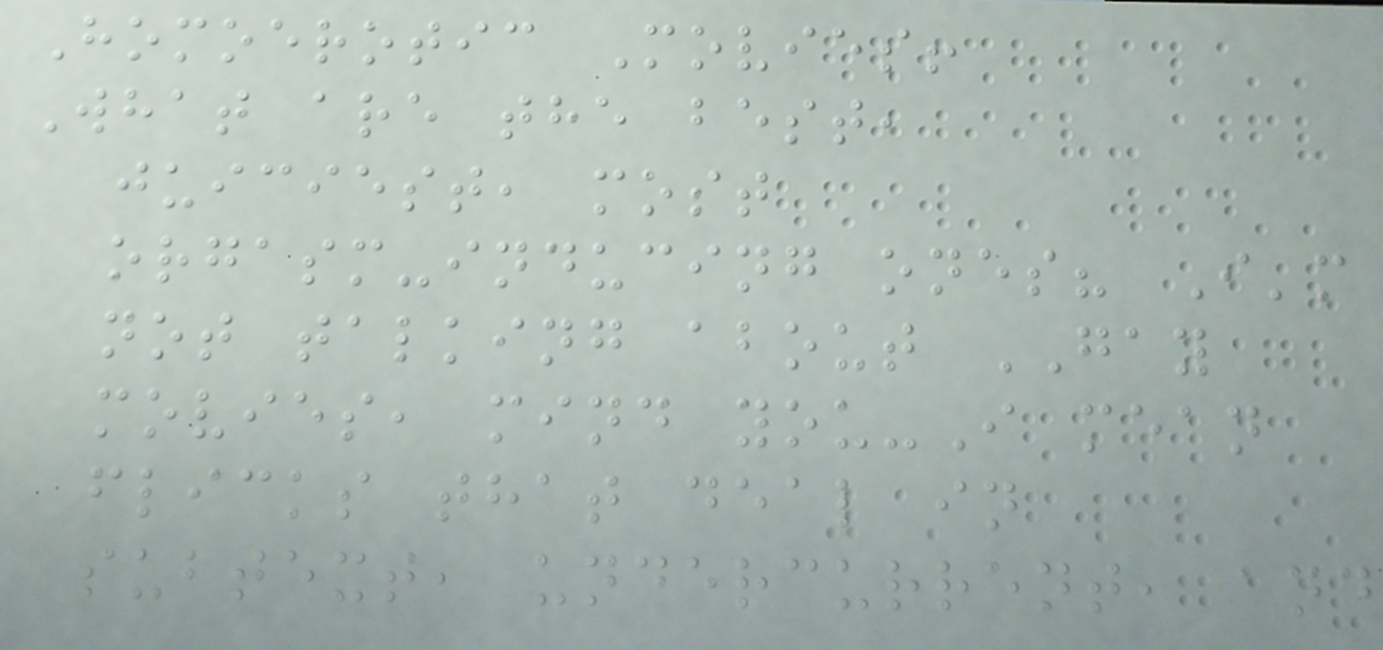Homoerotic Movies!
What are the best,
juiciest, most
orgasm-inducing ones? I'm
not talking about GAY
movies, mind you-I mean
flicks that deal in
subtext, undercurrent, and
